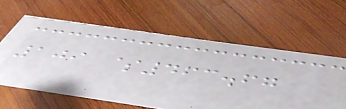109 $463.67
